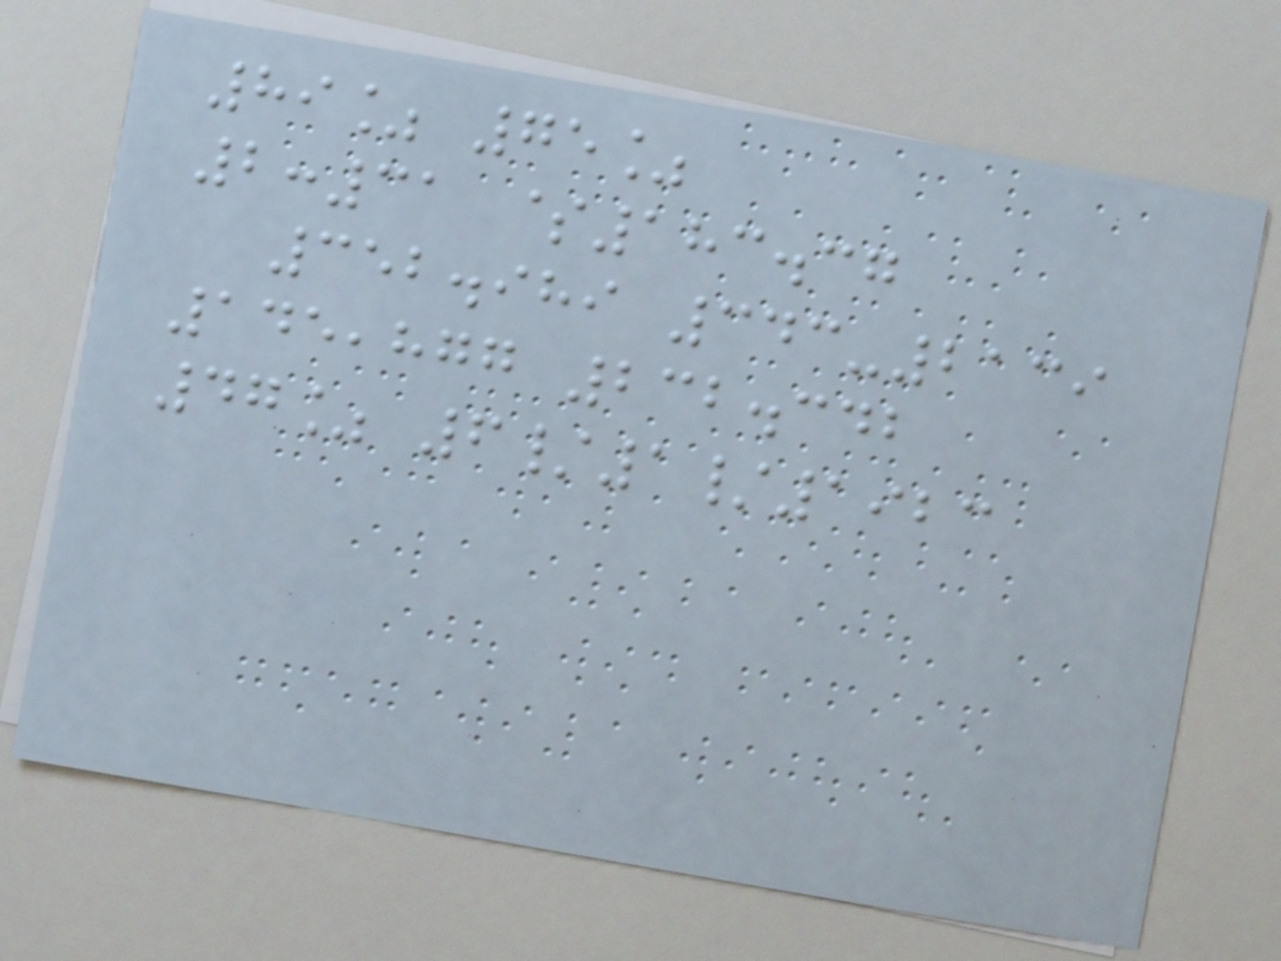89% 75%
2:31 $183.37
352.989 343-2139
145,877 232.342
47% 6/1/1923
